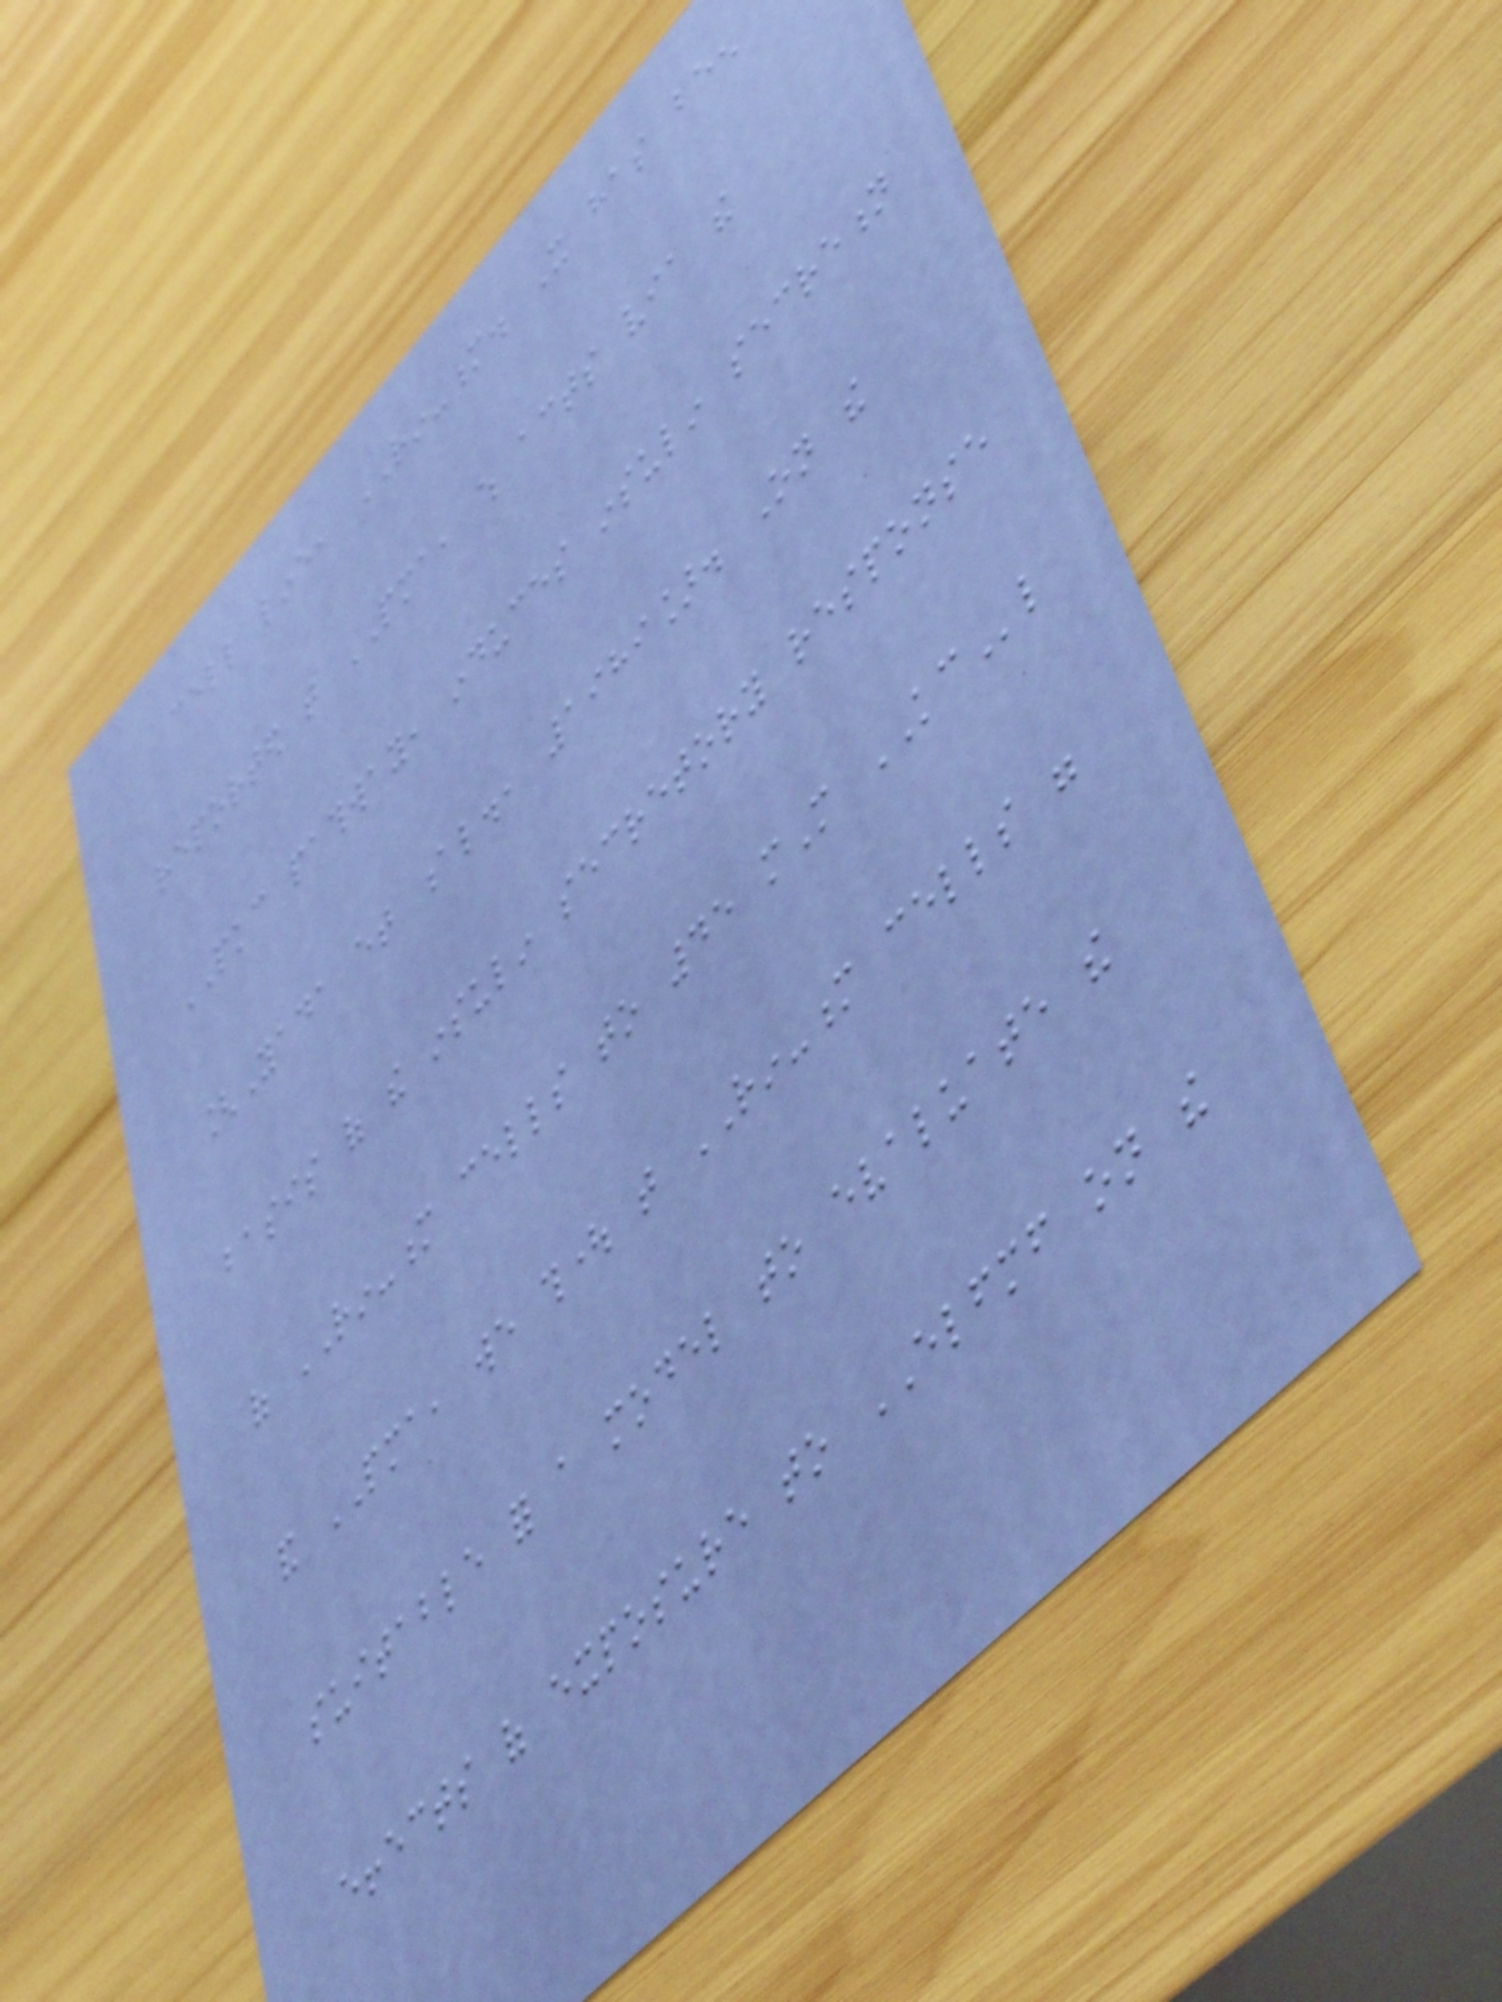cell line, RIN-m. It has been
reported that PMA, which acts via the
PKC pathway, induces insulin secretion
[Yada et al., 1989]. On the
basis of the insulin secretory response
of RIN-m cells to 45 mM KCl
and PMA, we thought that RIN-m cells were
suitable for a model to evaluate the
effects of exposure to ELFMF on the
